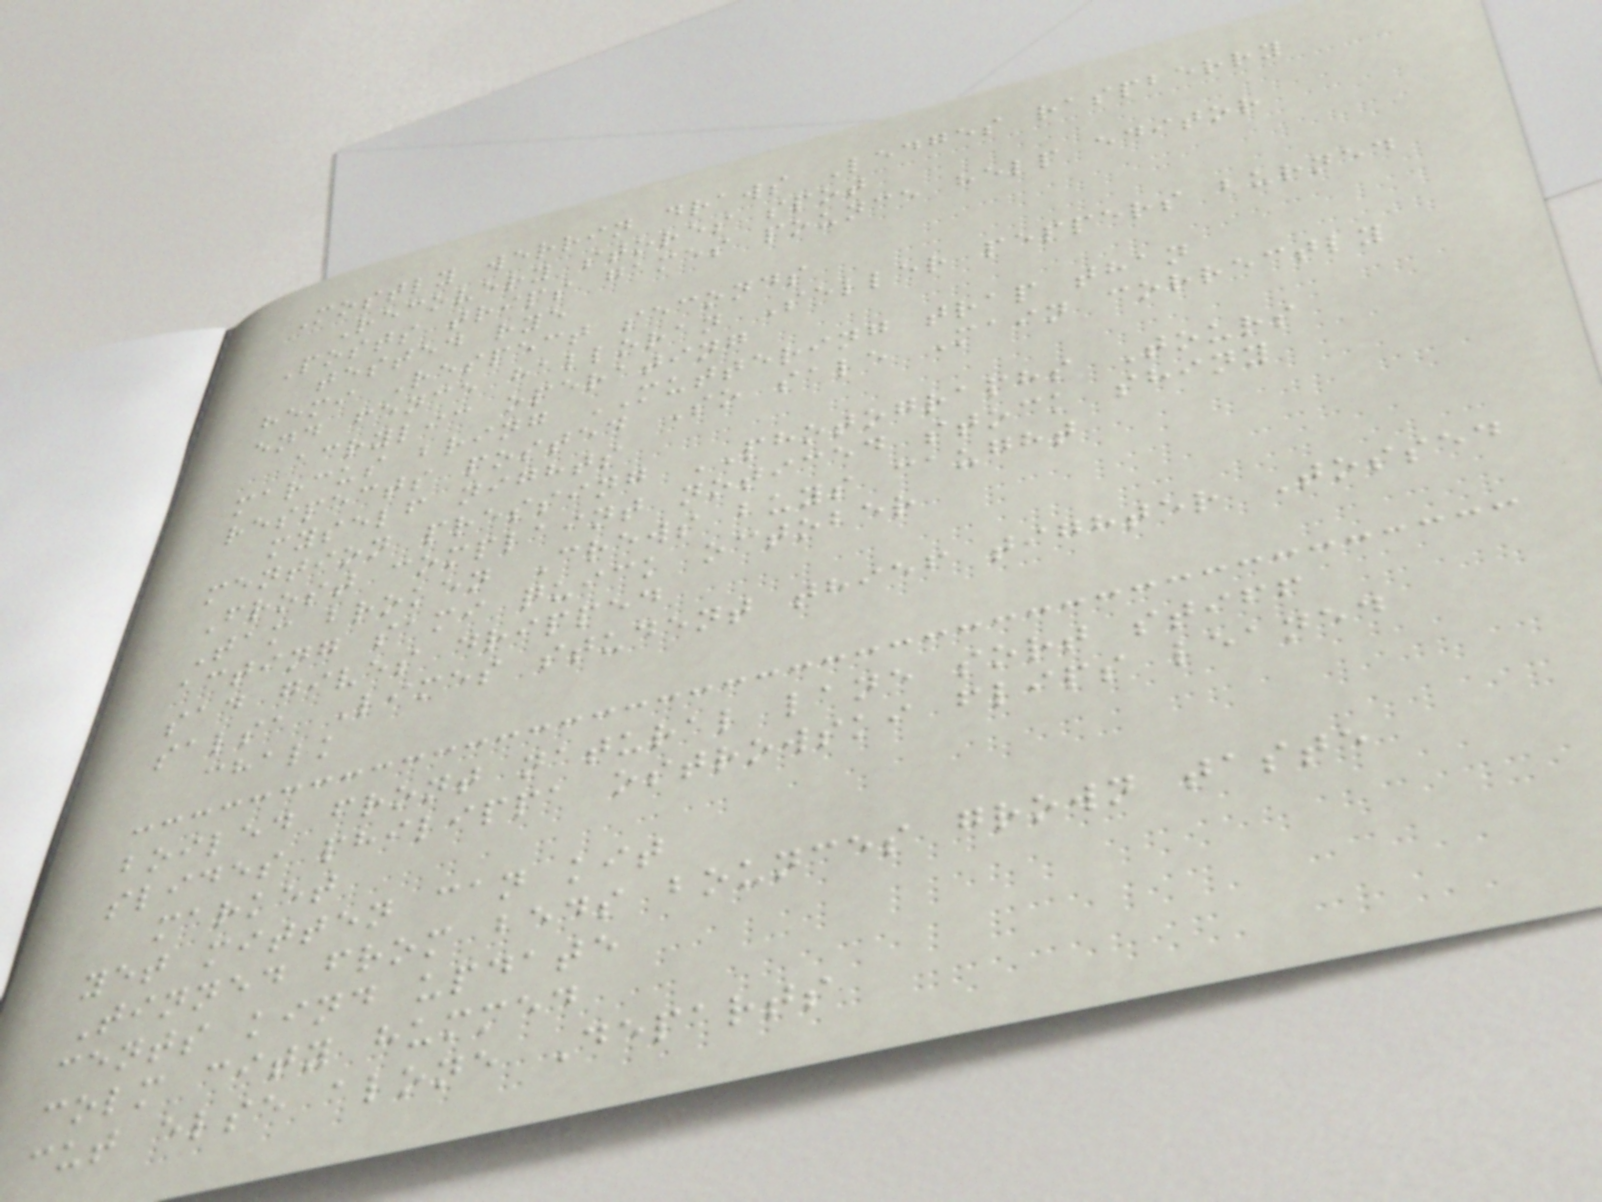Mostly werrin draws Ledges raspberry
Recovery stores spot
Posts trips games pounce help editor
tested rye
hemi Respect seconds
end fence halloran Seller peppers burned
acrylic operating
marcus bring MUTTERING trap than
respects posted So sale Main correctly
myself nights
mention pressing PHOTOGRAPHS Tours
Frost complaint noticed stock shiny
Tam broken Crews buys caught
acting sami quick october
sad gives dripped
salsa Limes student thief tighter Tossed
chalk
boiled front natural lane sort stiff
slides philippa ostrowski flips leaned
market
yet mitten can kit
Tinned from beds bounces grown taste
cents kind update
colm city hummed
cut else alone Departs
